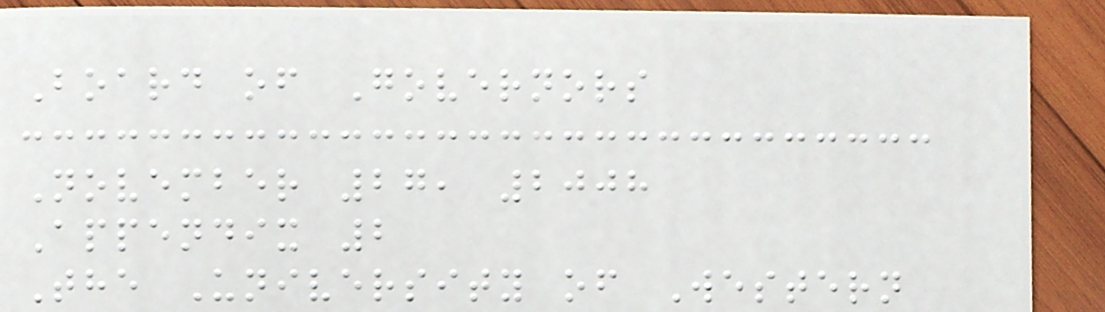Board of Governors
November 27, 2008
Appendix 2
The University of Western
